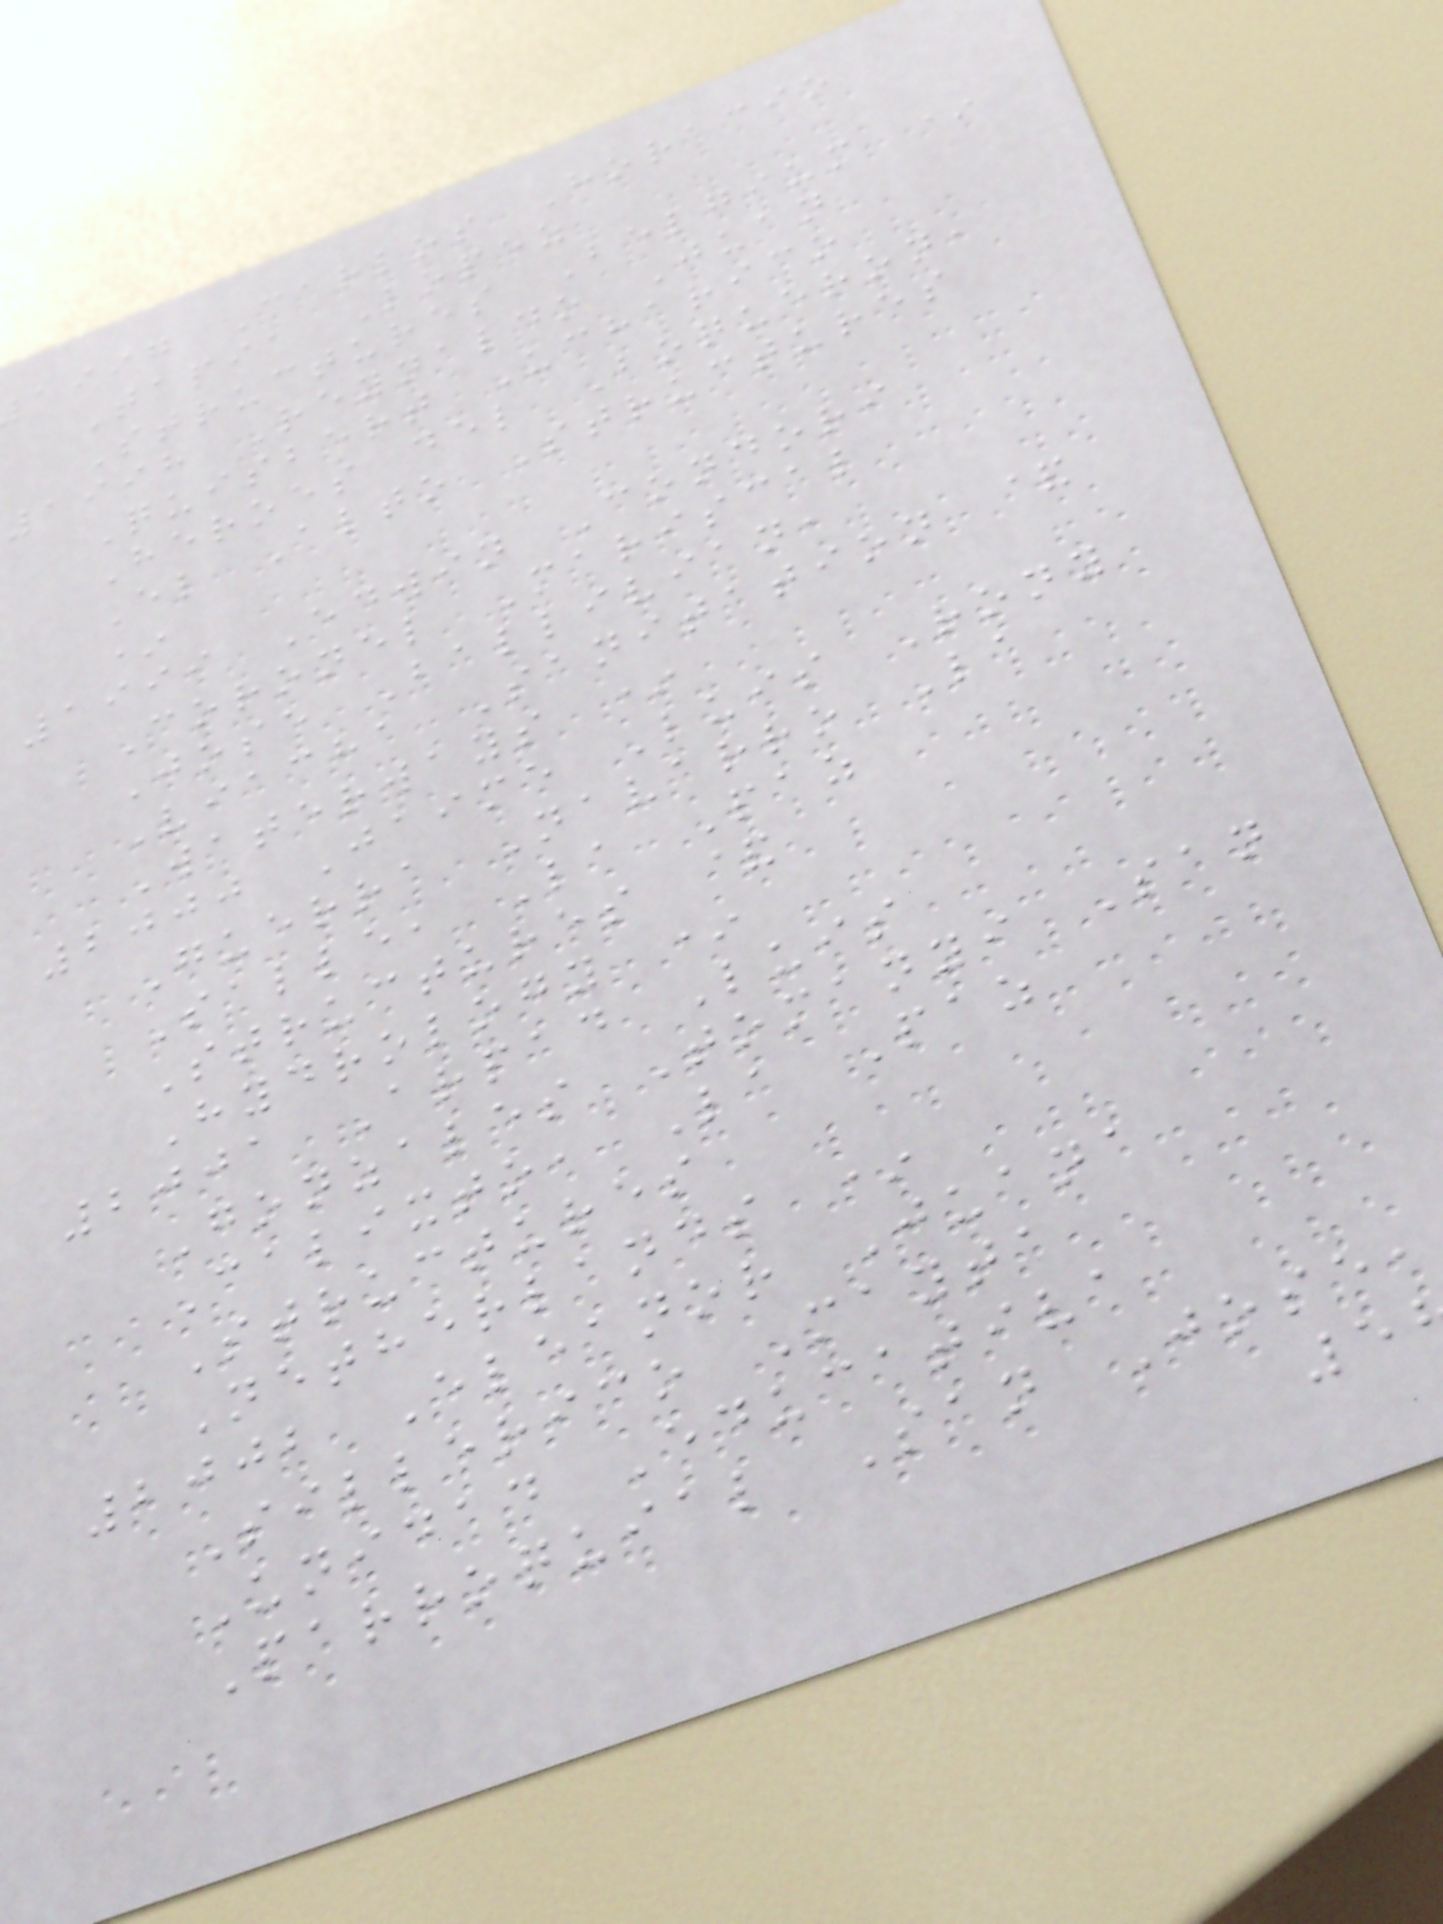aiig Carlos Horacio
Tapia Lopez
Structures Belgium *
1998 Reynaldo Juan
Quisbert Ucharico
Heroes del Boqueron,
El Alto Structures
*
1999 Edwin Condori
Coronel Mariscal
Jose Ballivian,
Viacha Sanitation &
Waterways *
2000 Jaime Luis Rony
Guerra Navarro La
Salle, La Paz
Structures &
Hydrology *
2001 Arpad Luis
Gonzales Tomanyi San
Calixto, La Paz
Structures
Netherlands *
2002 Eleanor Juana
Sillerico Mayta
Unidad Educativa
Parroquial San Jose,
